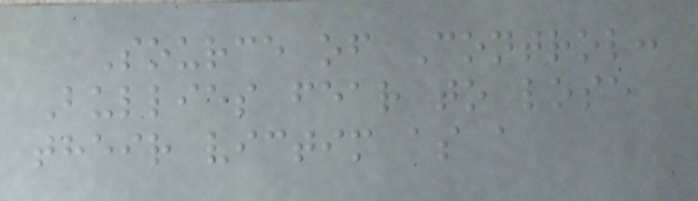Source of Control:
Bullies fear to lose
their victim as a
